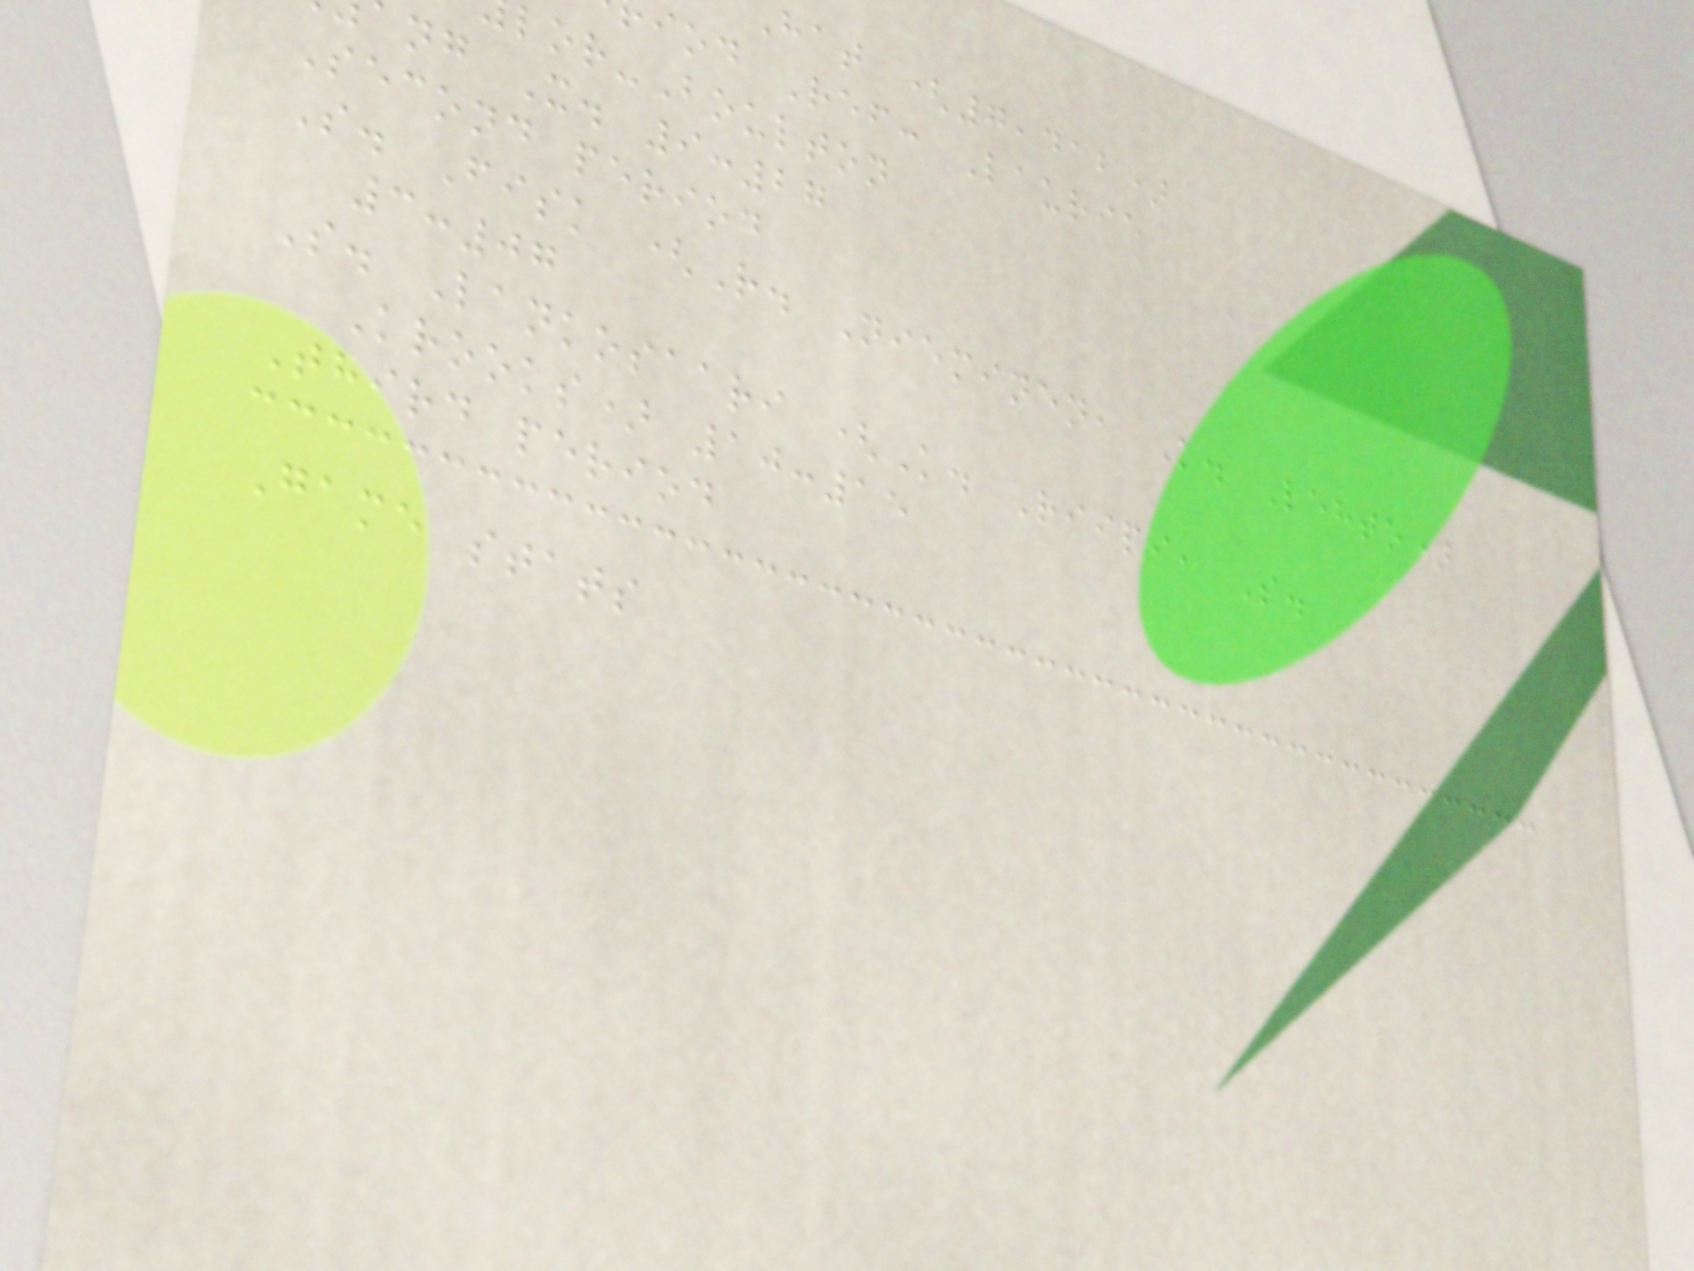hat (7,412)
iod Ref: Laurie
lor-Boulton
ng X. 9:27
Second period
S. Fisk (R. Nieminen, K. Lehto)
3:07
S. Lankosaari (K. Riipi, S.
Krooks) 10:15
Third period
Game stats
